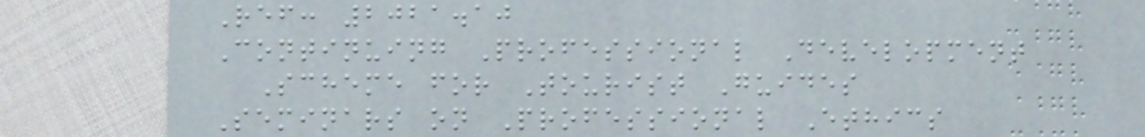Ref: 2021.10
Continuing Professional Development
Scheme for Tourist Guides
Seminars on Professional Ethics
